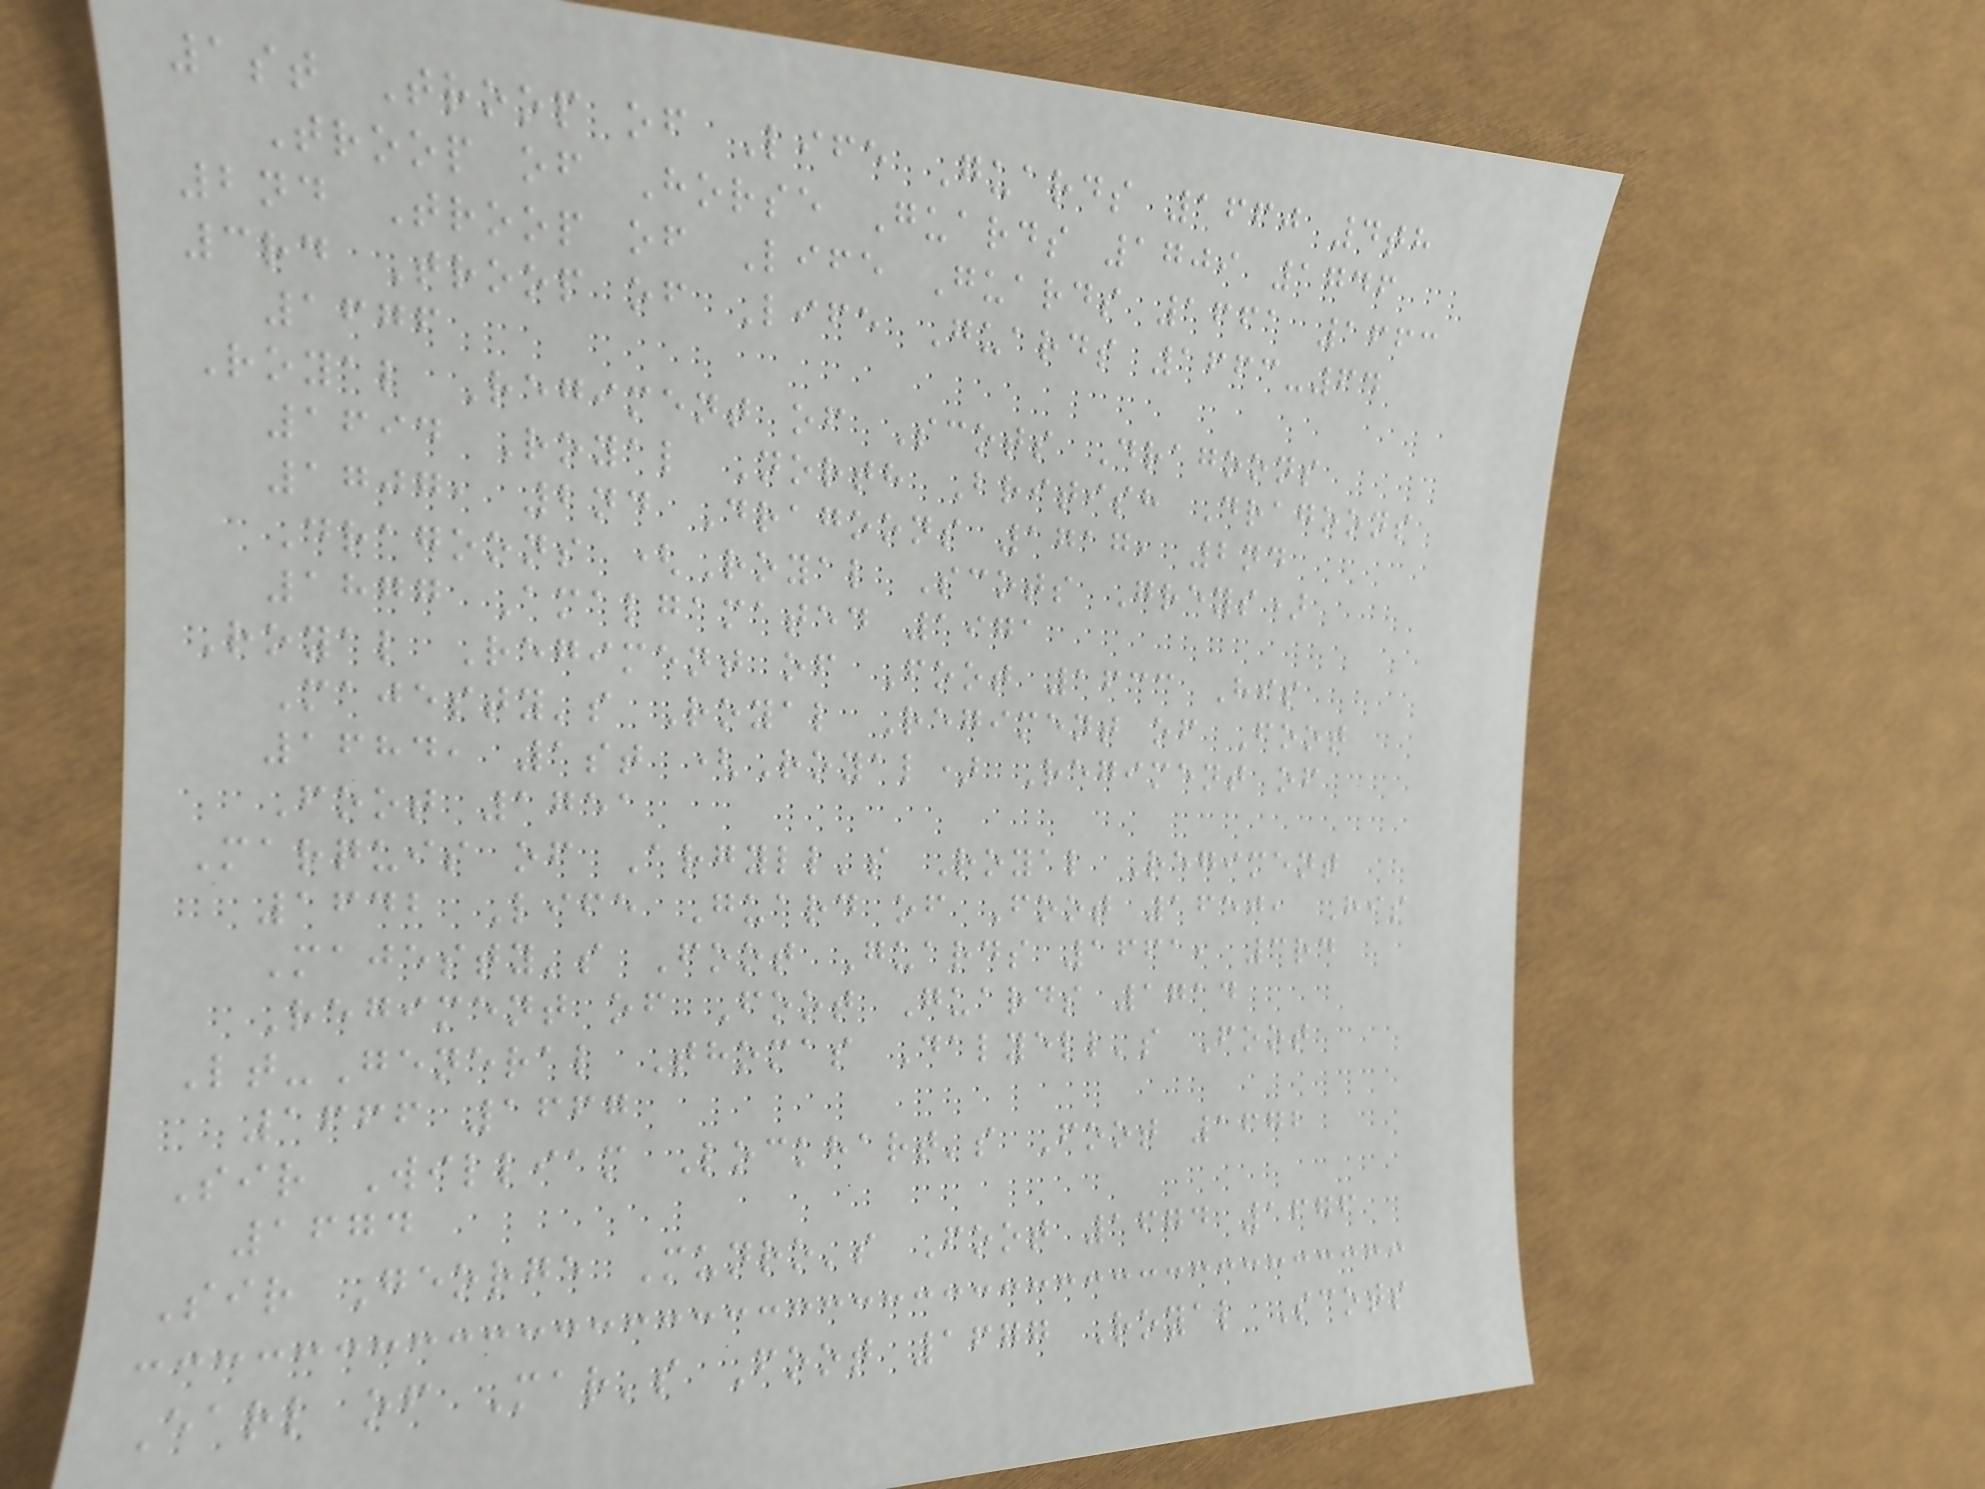1st Troop of Life Guards 1660 4th
Troop of Horse Guards 1709 1746
2nd Troop of Life Guards 1661 1663
3rd Troop of Life Guards 1663-64
1676
Royal Regiment of Scots Dragoons
1694 Royal North British Dragoons
1707, 2nd Dragoons 1717, 2nd
Dragoons (Royal Scots Greys)
1877 Amalgamated 1971
Royal Regiment of Foot 1633 His
Majesty's Royal Regiment of Foot
1684, 1st (Royal) Regiment of
Foot 1751
Marquis of Argyll's Royal Regiment
1642 Life Guard of Foot 1650, His
Majesty's Foot Guards 1661, 3rd
Regiment of Foot Guards 1714
Lt-General Thomas Dalyell's Foot
1666 1667
Sir William Lockhart's Foot 1672
1674
Sir George Munro's Foot 1674 1676
Earl of Mar's Foot 1677 Royal Scots
